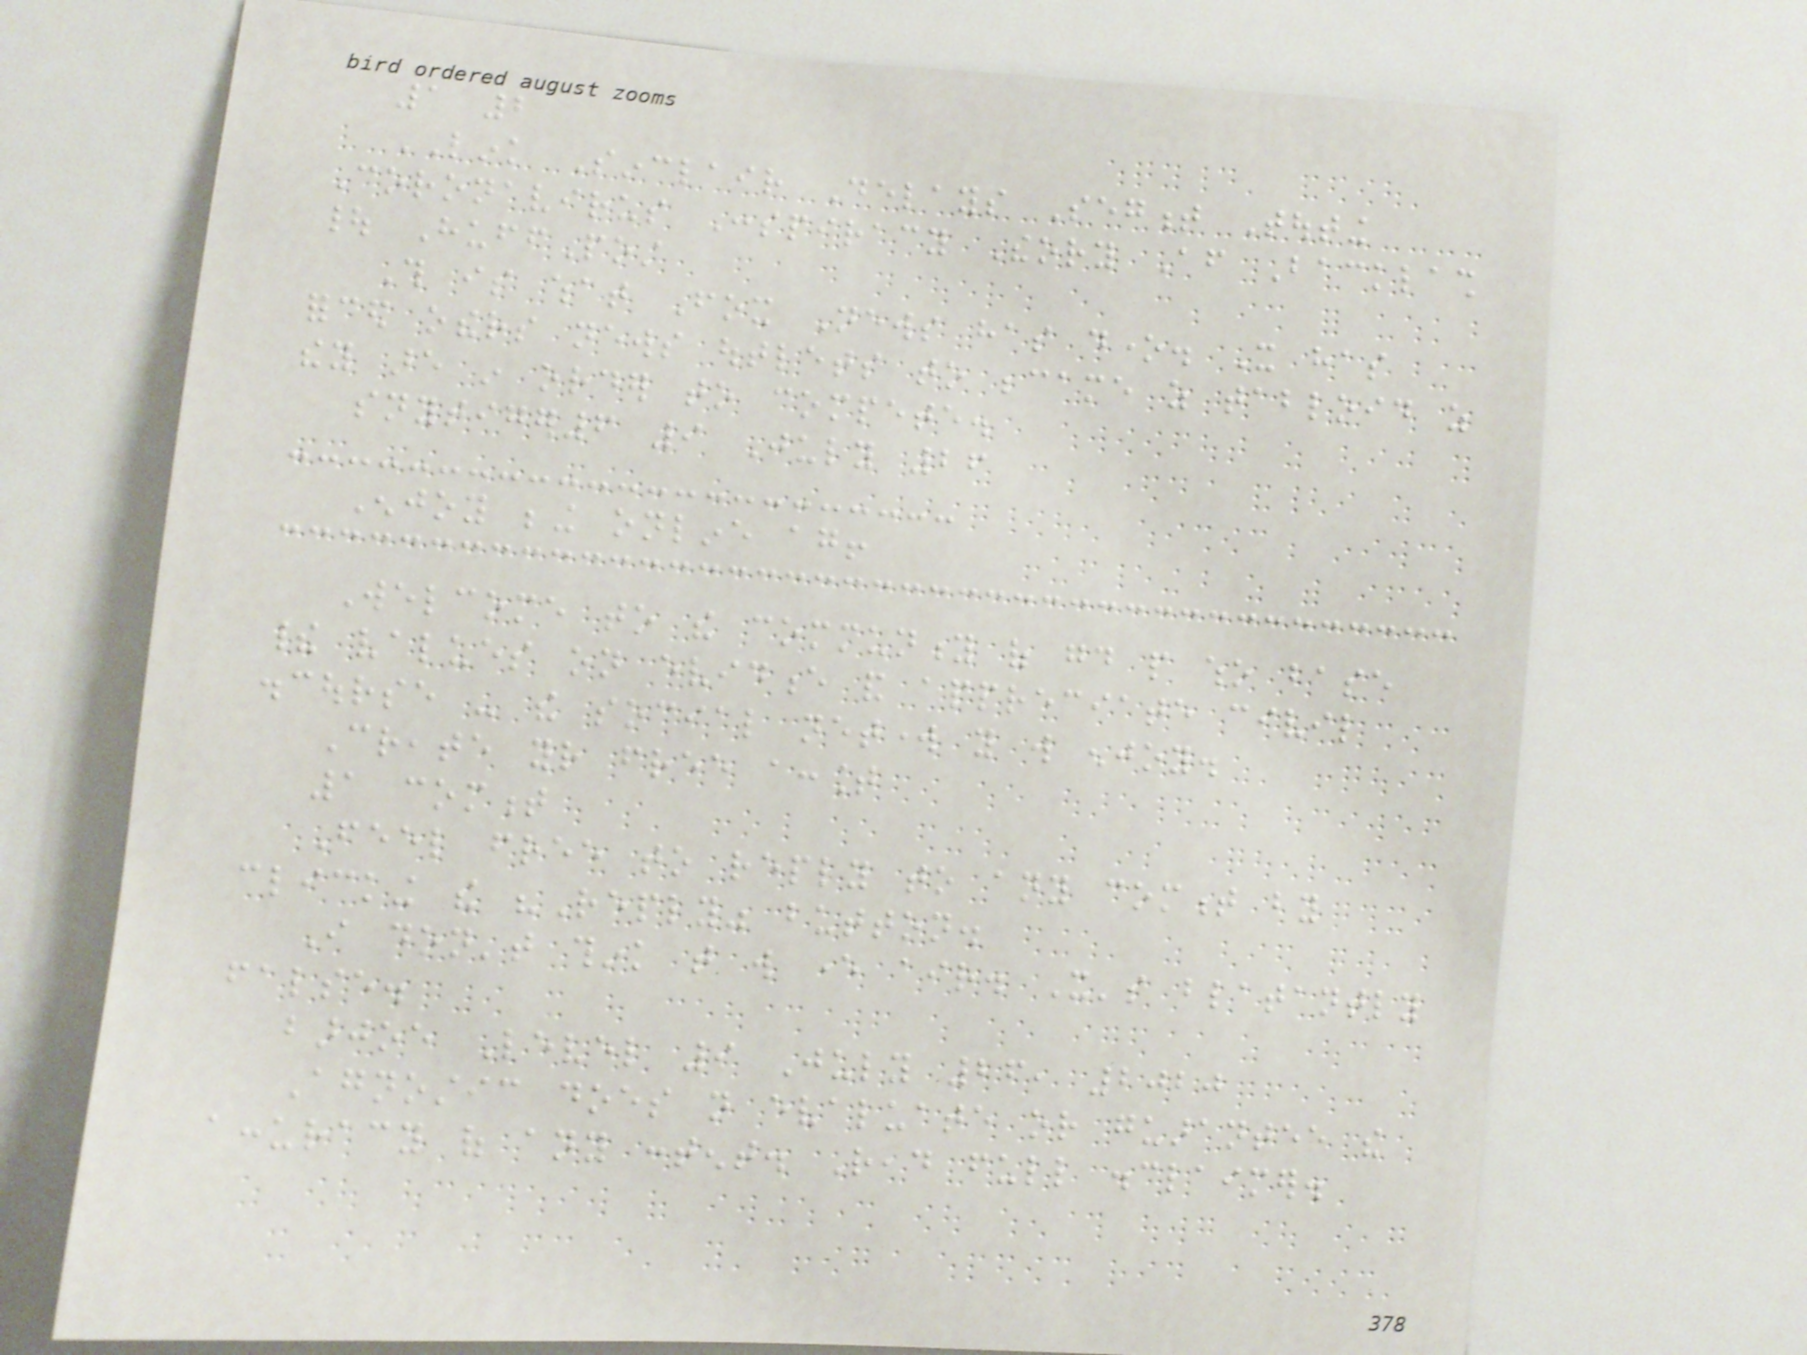1 2
LINK Sinclair Delays Segment Touting
Coronavirus Conspiracy Theory After Backlash
| HuffPost
This is what Fox News has done. It has
forced others news outlets to became as tabloid as
they are in order to compete.
snytiger6 9 July 26
Enjoy being online again!
Welcome to the community of good people who base
their values on evidence and appreciate civil
discourse - the social network you will enjoy.
Create your free account
1 comment
Feel free to reply to any comment by
clicking the "Reply" button.
I don't think that will ever air. It's blatantly
false.
barjoe Level 9 July 26, 2020
Agnostic does not evaluate or guarantee the
accuracy of any content. Read full disclaimer.
